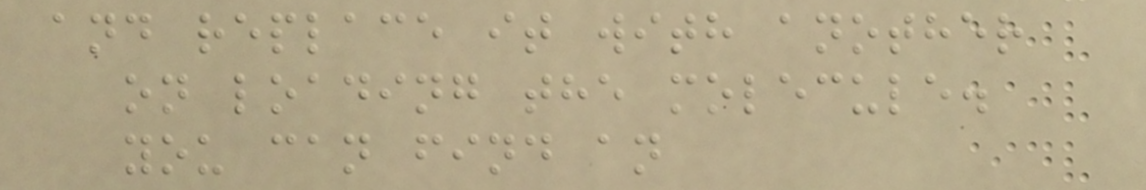and replace it with another
on loading the molecule.
you can find an
